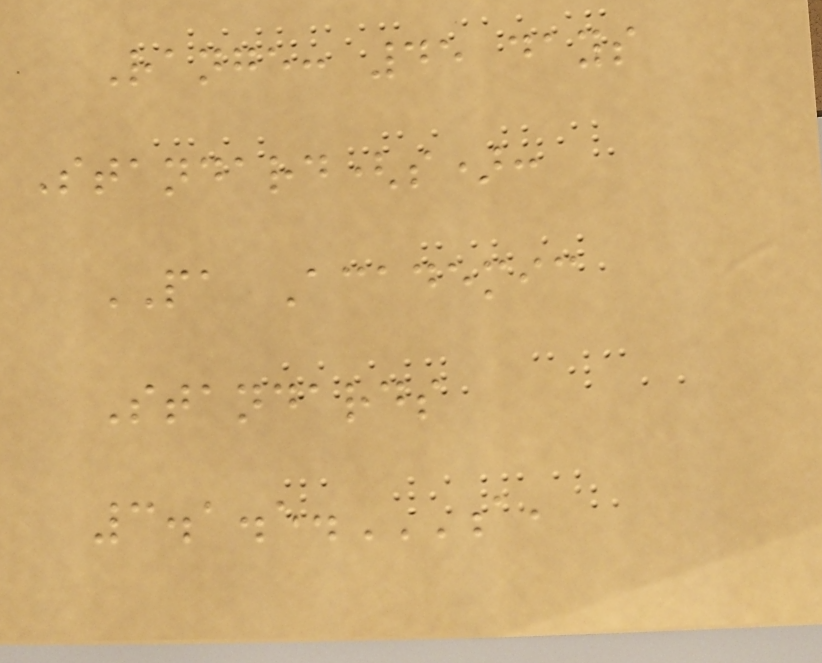Range: 45 days
Standard(s):
PA Academic
Standards
3.1.5.A,
